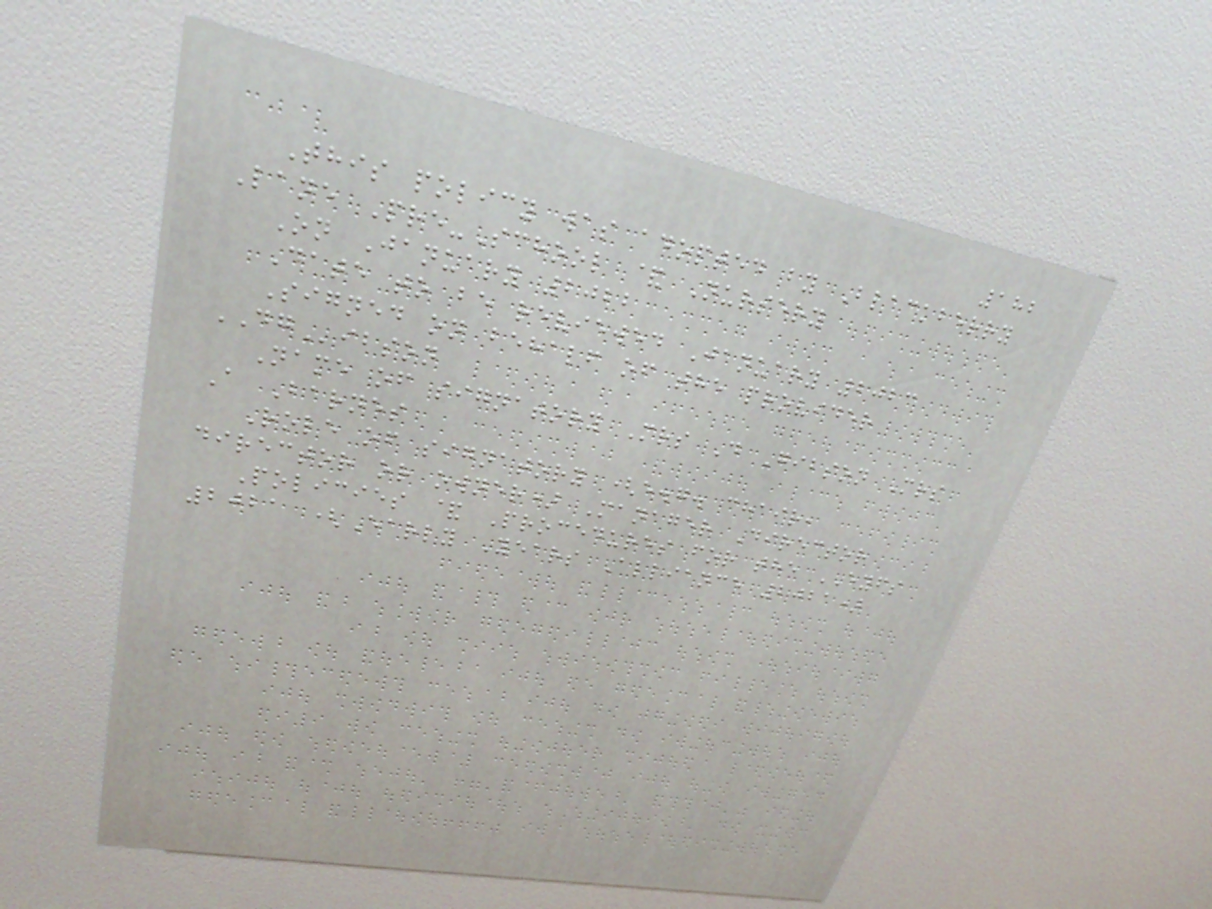182
This policy was adopted by Blackberry
Lane Pre-School & Nursery
On January 2022
Date to be reviewed January 2023
Signed on behalf of the provider
DGibson
Name of signatory Mrs D Gibson Mrs
A Barnes
Role of signatory (e.g. chair,
director or owner) Manager Director
Policies & Procedures for the EYFS
2021 (Early Years Alliance 2021)
